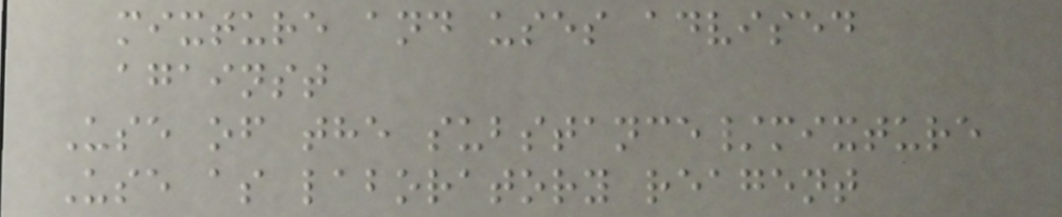mixture and uses advised
against
Use of the substance/mixture
Use as laboratory reagent
